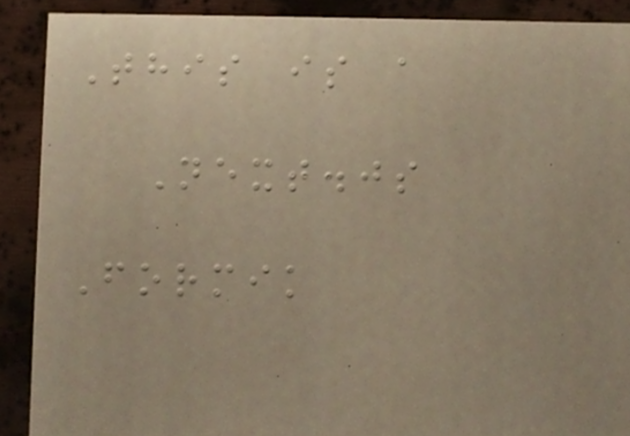This is a
Next.js
Formik
